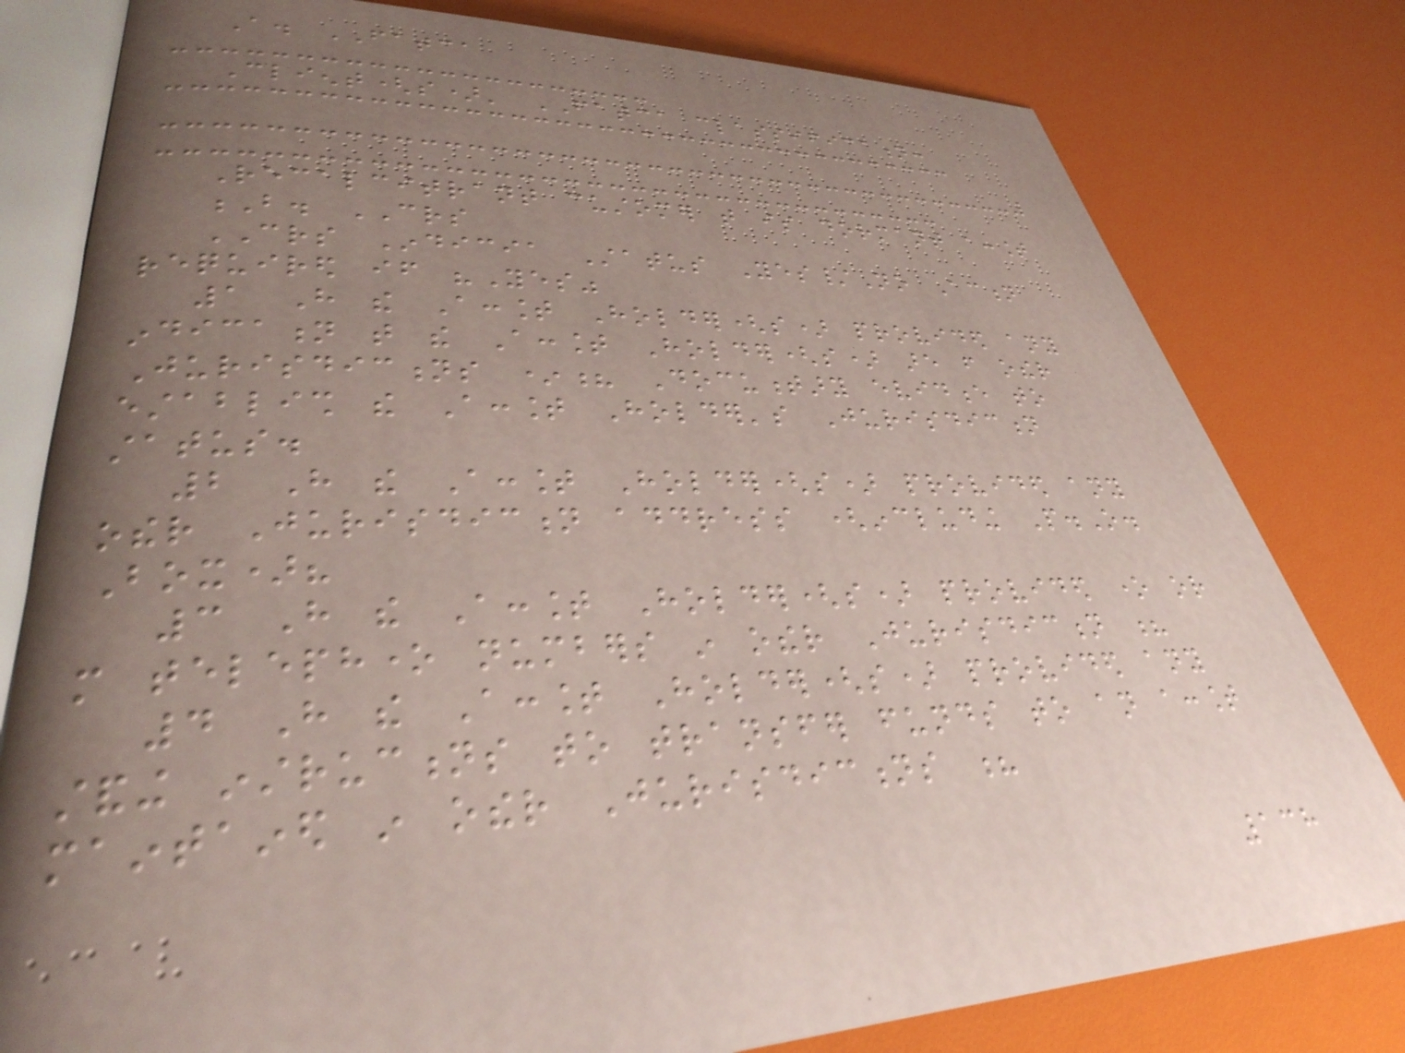A. FATCA
Client(s)' FATCA classification:
Recalcitrant customer that is dormant account
B. CRS
CRS Indicia Status Yes/No Action
required if "Yes"
1 Have the Account Holder(s) provided any
indication that the Account Holder(s) are from other
Jurisdictions *? Documentary evidence to
establish the Account Holder's Jurisdiction
status.
2 Have the Account Holder(s) provided any
other Jurisdiction address (including P.O.
Box)?
3 Have the Account Holder(s) provided one or
more telephone numbers in other Jurisdiction ?
4 Have the Account Holder(s) provided any
standing instructions to transfer funds to an account
maintained in other Jurisdictions ?
138
